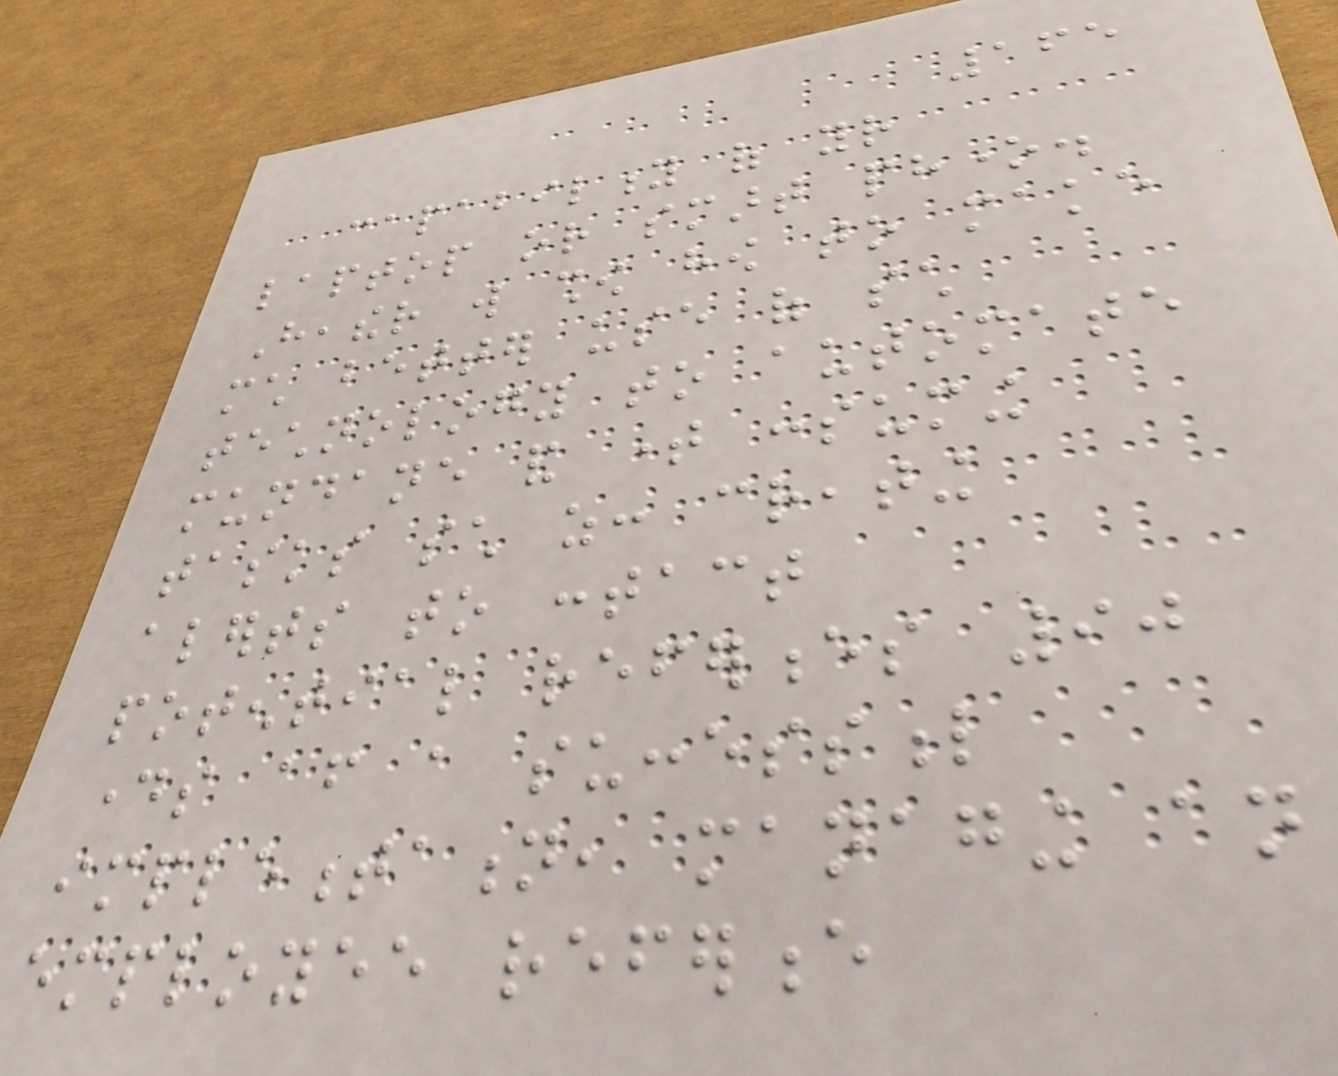165
capability of your
laptop or smart phone.
Heather will show how to make
much better use of such
technology to automate
mundane and time consuming
tasks such as: creating
alerts to contact
potential references 90
days after a successful
implementation, managing an
employee reference
